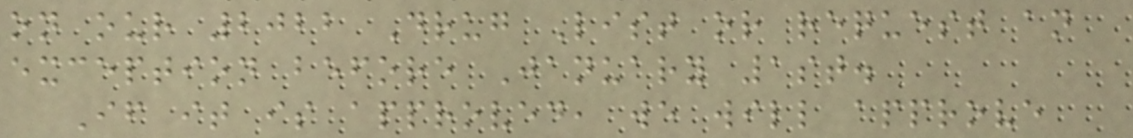on our 2022 Drug List or request an
exception before January 1st.
If it is approved, we will approve
